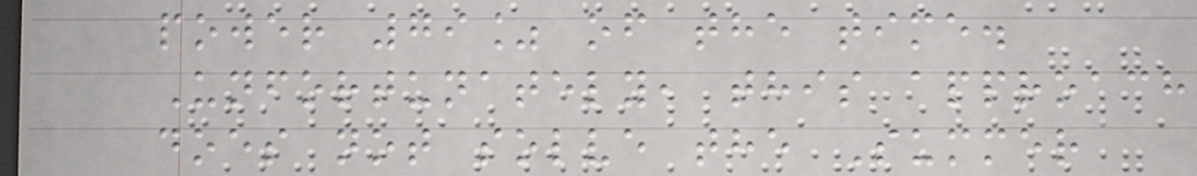power 79% of the time.
Unfortunately, this approach
does not solve the Summer
